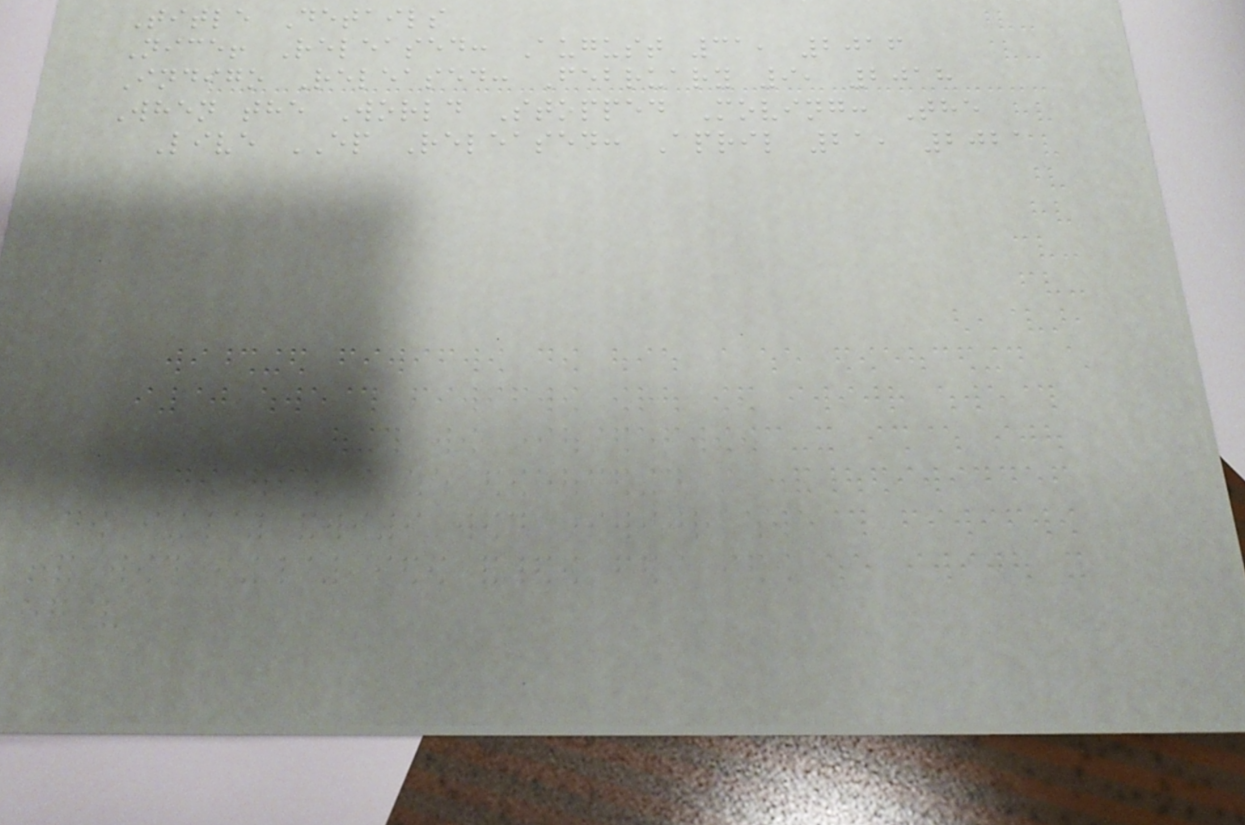Title Details
Nice! Released: August 31, 2016
Indigo Released: February 9, 2018
When the World Stopped Moving: The
Live EP Released: April 21, 2021
